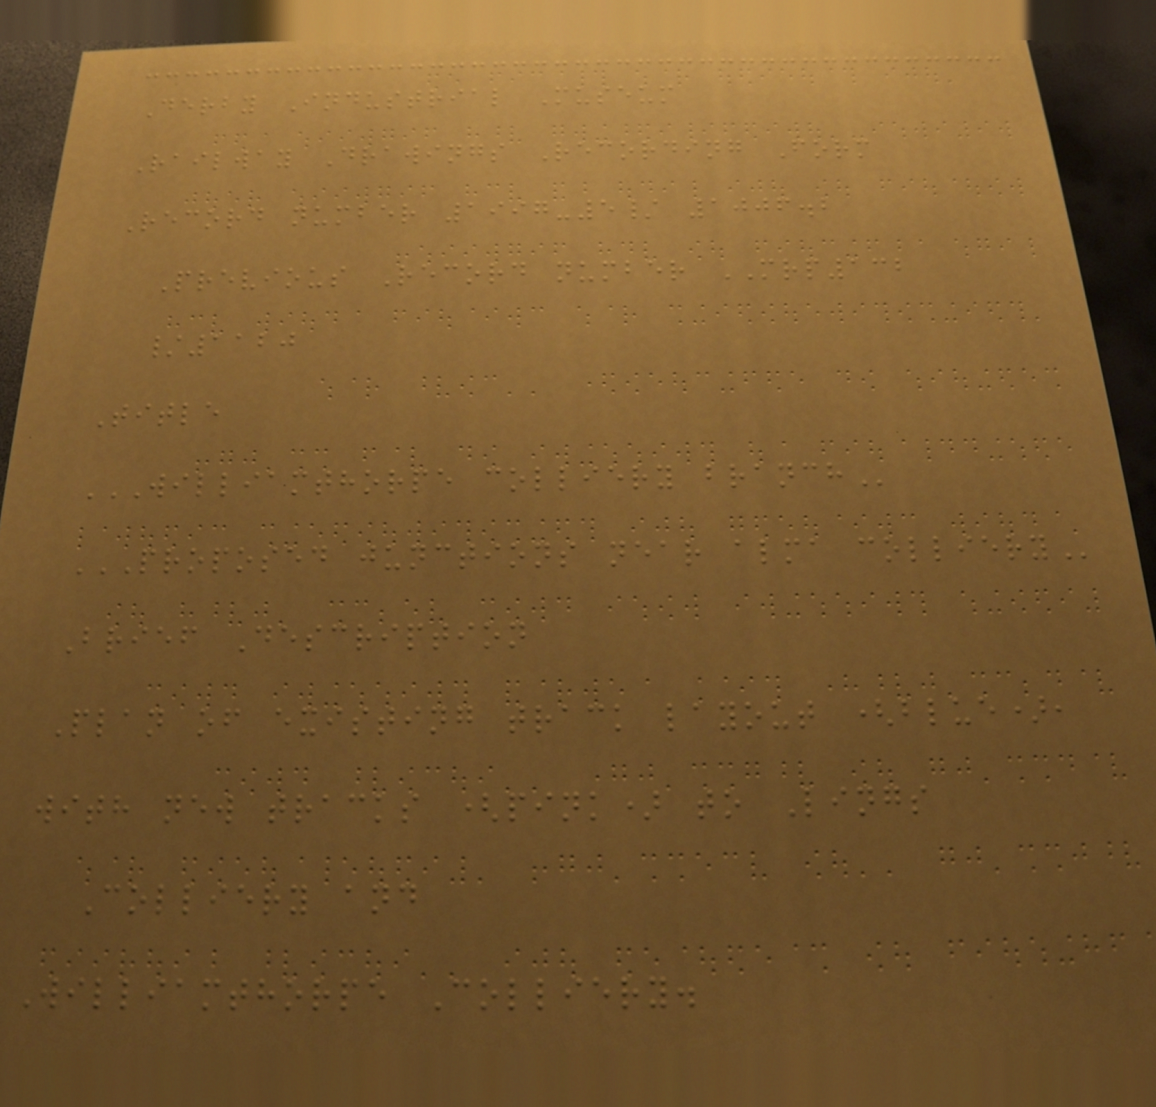Derby Industrial Museum
Railway Drawings Recording Form
Record number 1997-5/ 1006.2
Previous Record number MRP132
/1120
Title
WILLIAMTHORPE COLLIERY BRANCH
PROPOSED JUNCTIONS NEAR ALMA COLLIERY
Brief Description
Plan of existing track layout (blue),
with new tracks (pink) to Lings
Colliery and
Williamthorpe Colliery.
